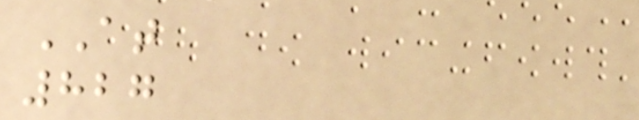AT
827
